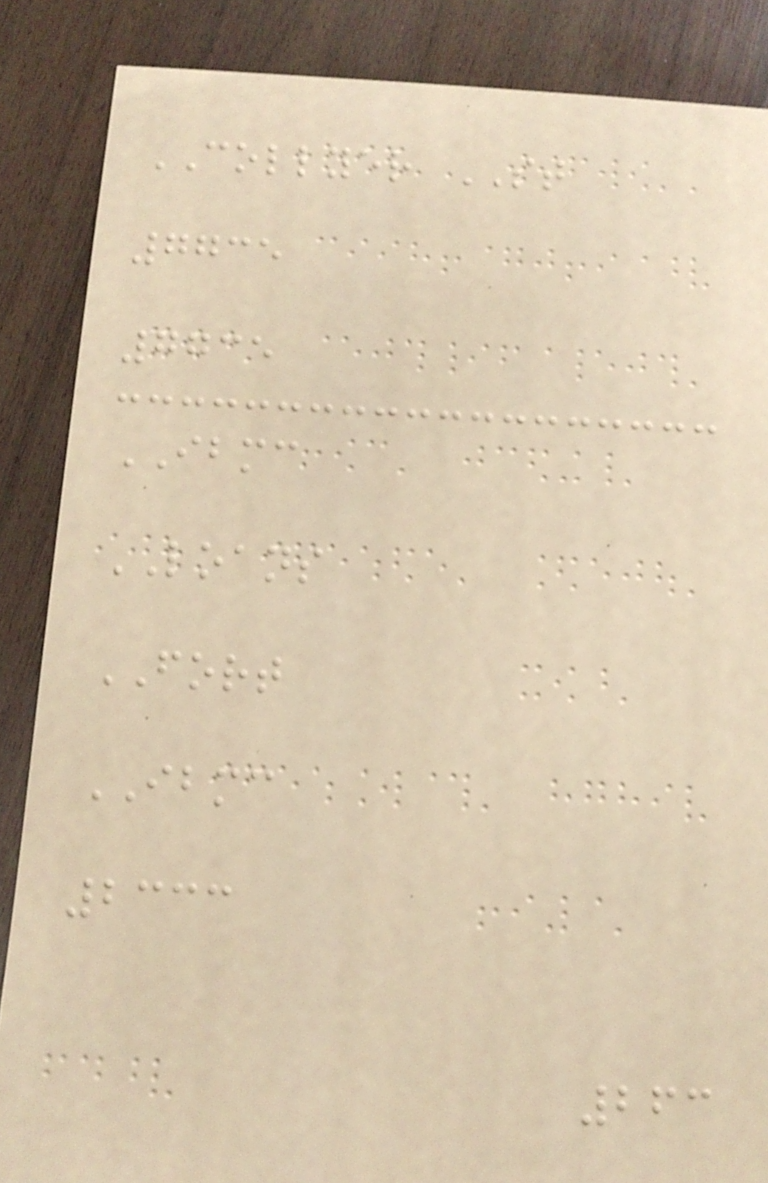COLLYER ST
7735
7735
IBMC
LOANS
FORT
IBMC
2333
263
